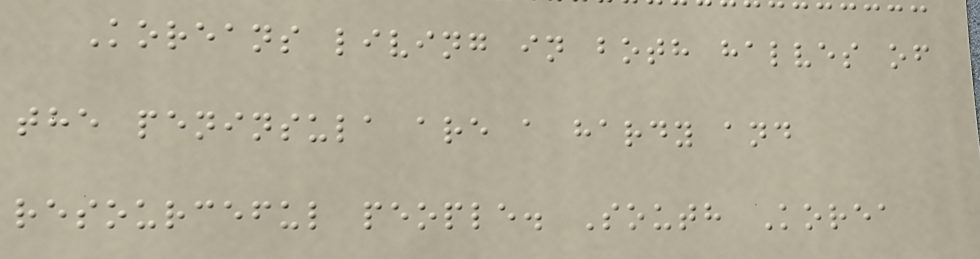Koreans living in both halves of
the peninsula are a hardy and
resourceful people. South Korea
